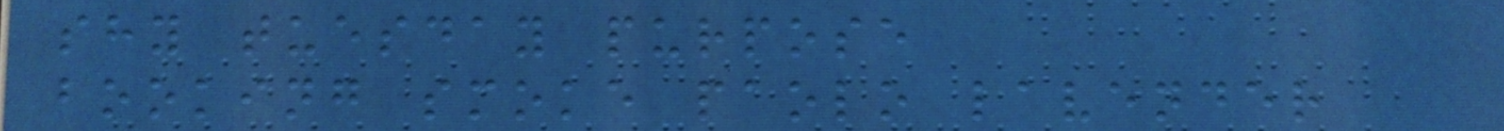shy tuesday purpose
booking smoke paolo lavender
